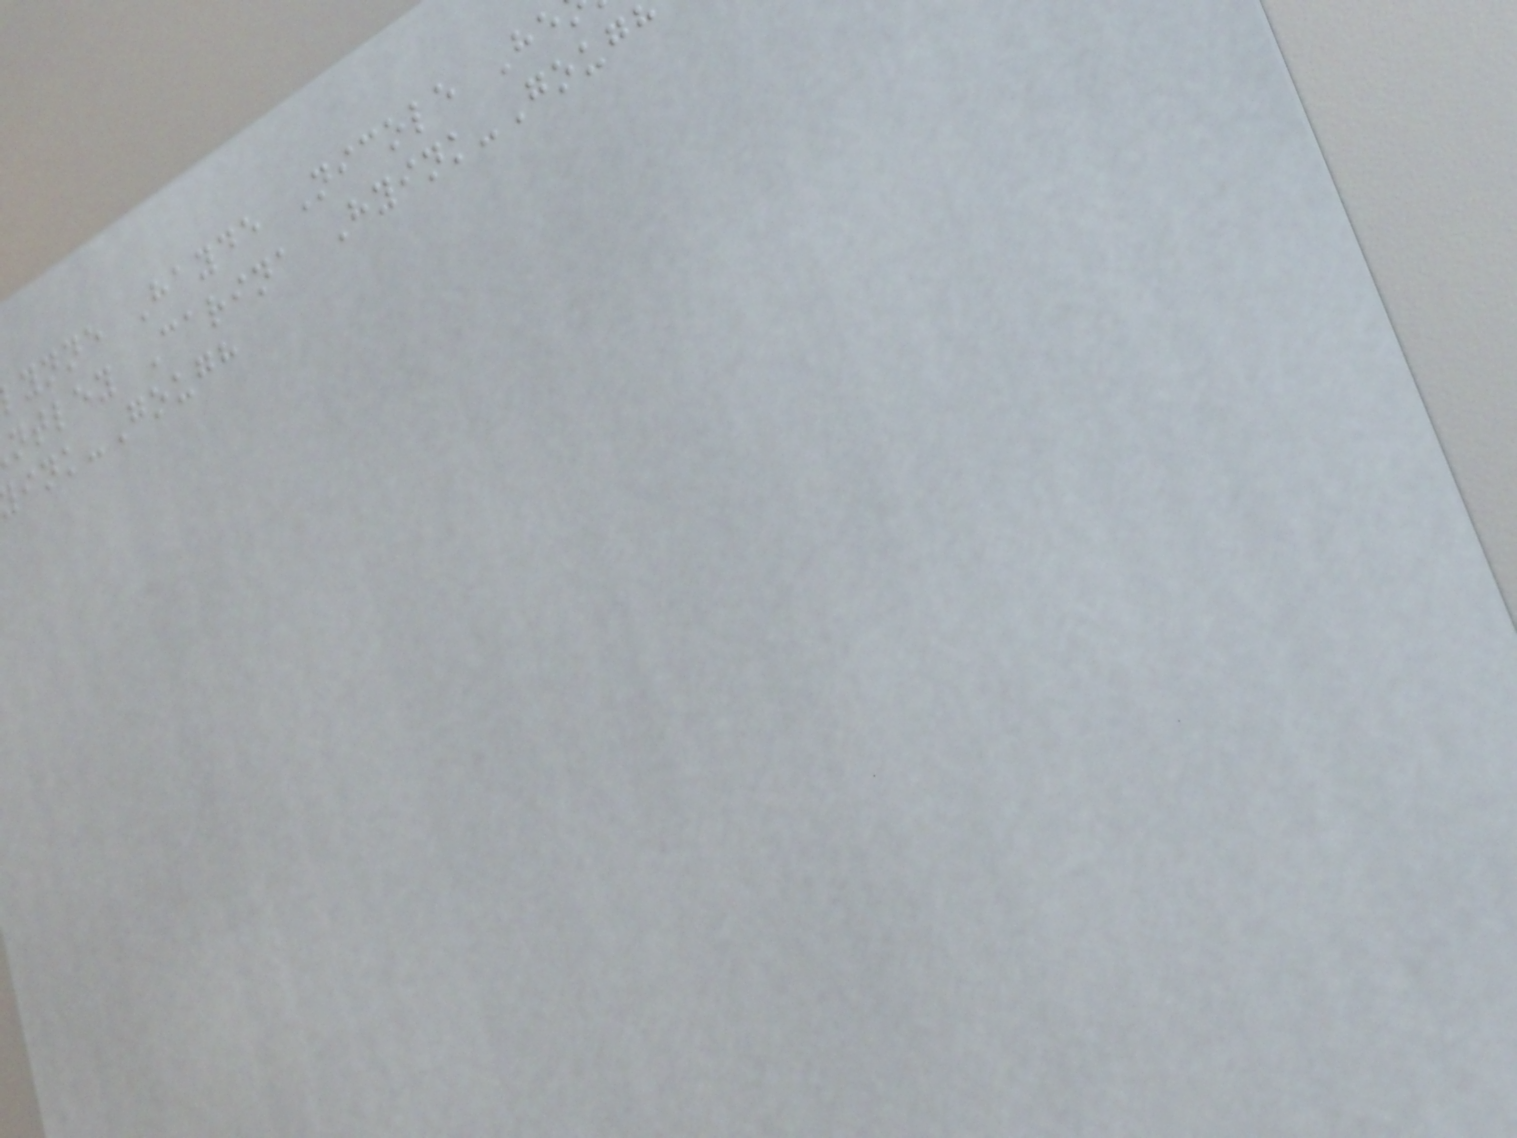ynne Hayde Nicole He
ntley Carina Hyink-Goug
ink-Gough
